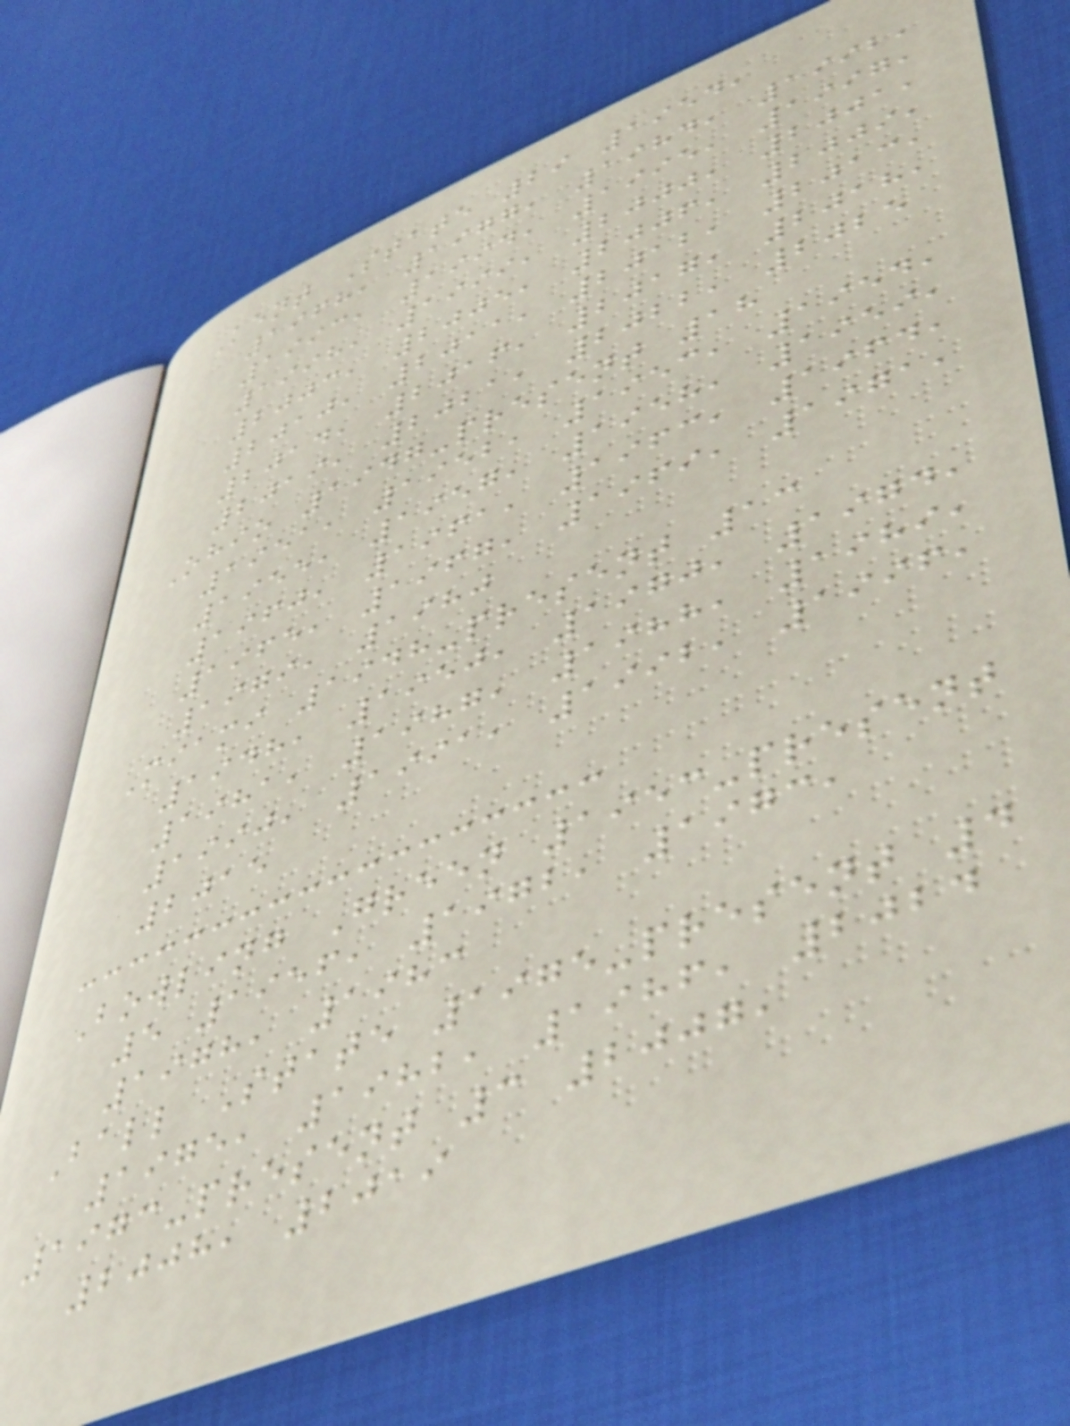Kent State 29 1954,
1968, 1977, 1984, 1992,
1993, 1994, 1995, 1997,
1998, 1999, 2000, 2001,
2003, 2005, 2006, 2009,
2010, 2011, 2012, 2013,
2014, 2016, 2017, 2018,
2019, 2021, 2022, 2025
Ohio 1947-present 18
1951, 1952, 1953, 1954,
1955, 1957, 1958, 1959,
1960, 1961, 1963, 1964,
1965, 1967, 1969, 1971,
1979, 1980
Miami 1948-present 13
1948, 1950, 1970, 1974,
1981, 1987, 1988, 1989,
1990, 1991, 1992, 1996,
2015
Bowling Green 1953-present
5 1956, 1972, 1973,
1978, 1983
Ball State 1975-present 4
1975, 1982, 1986, 2024
1973-present 3 2007,
2008, 2019
